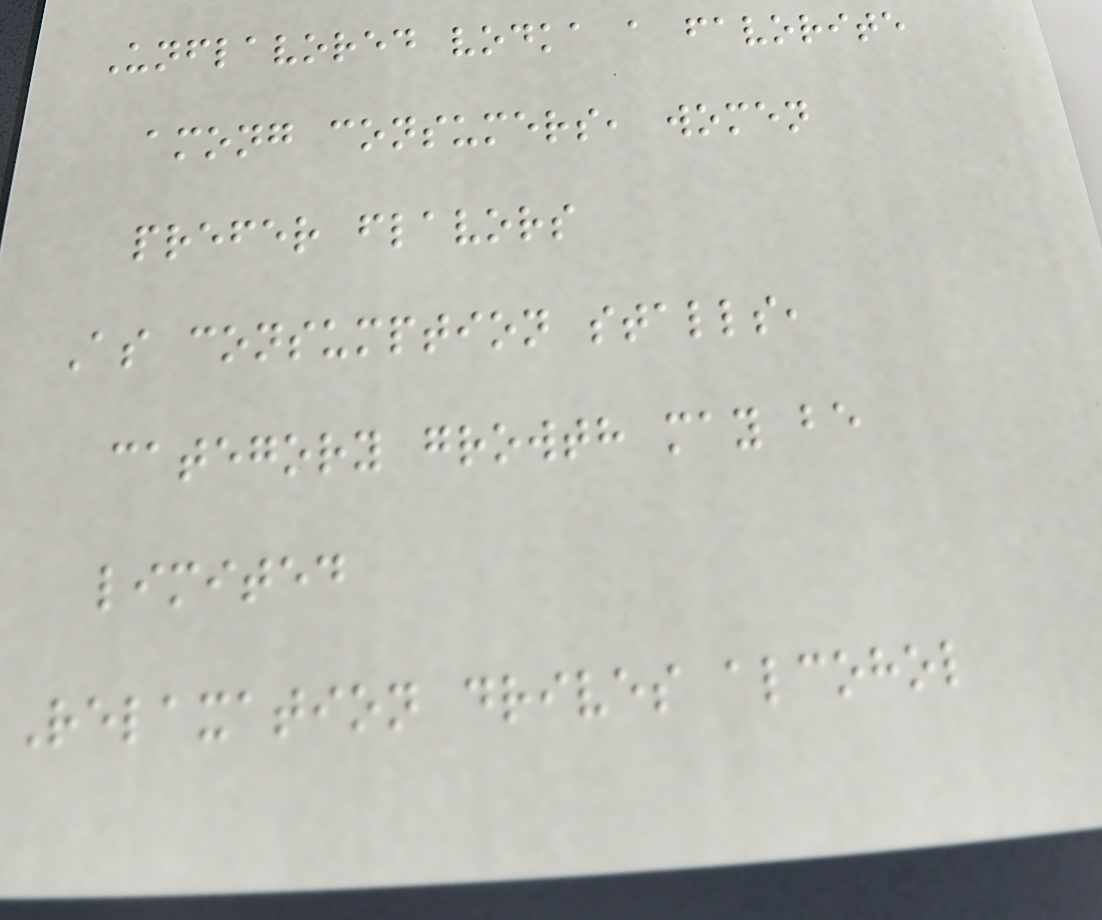Unflavored vodka a favorite
among consumers, women
prefer flavors
As consumption stalls,
category growth may be
limited
Relaxation drives alcohol
